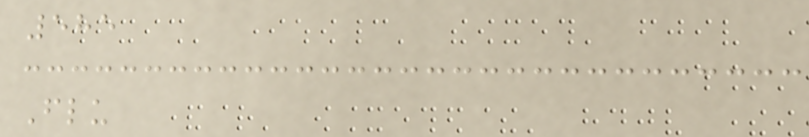585
Flu
